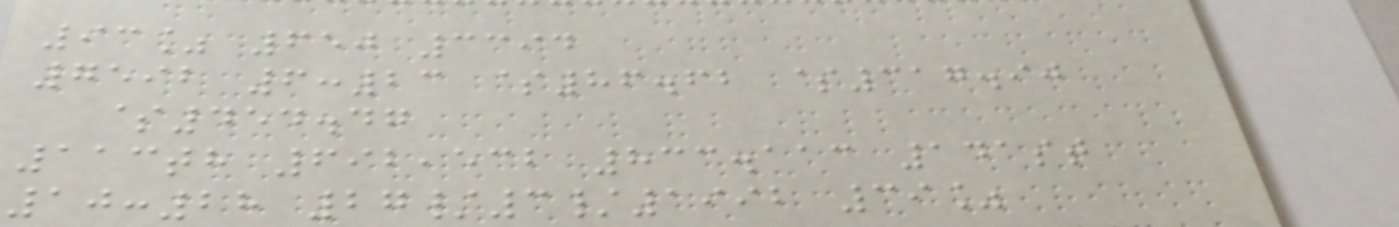93% 650 3394
7592 6:23 $86.62 $317.90
$454.47
113th 692,532 833.113 141st
10:28 27/3/1992 39%
